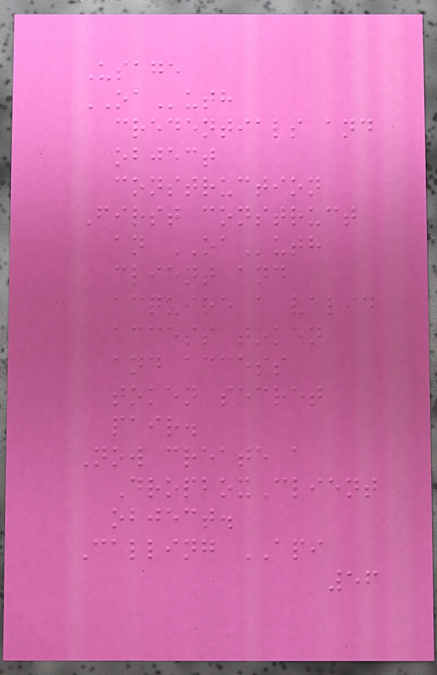Usage
OAuth
credentials and
object
construction
First construct
an OAuth
client and
acquire a valid
access token
and access
token secret
pair.
Now create a
DropboxClient
object.
Calling API
56
